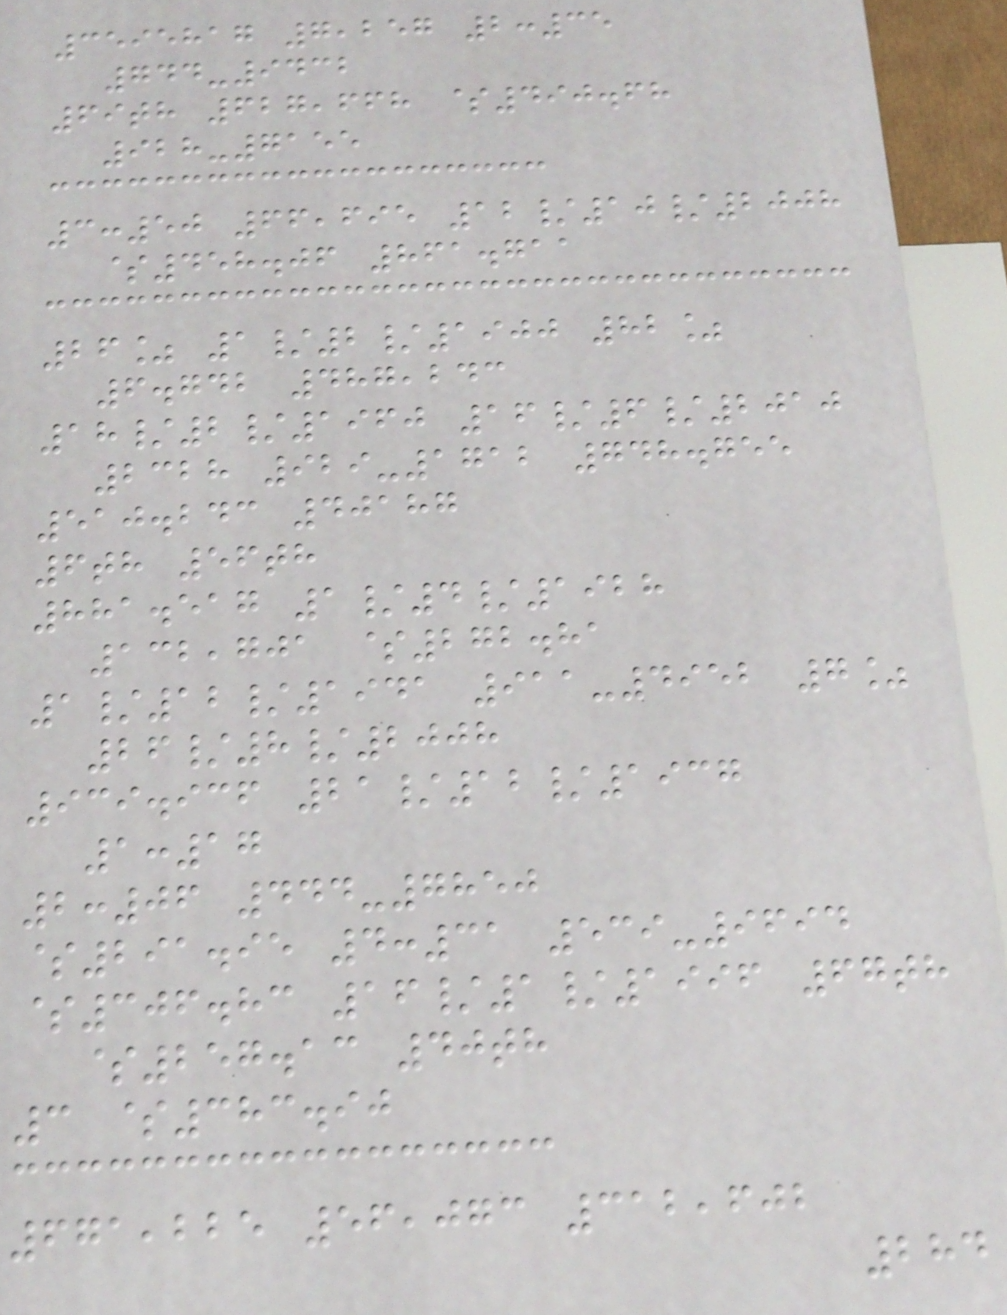3595817 7,257 2:35
744-9432
69th 627,668 $490.68
928-7155
3:50 66,695 12/10/2008
$458.06 861.711
26% 1/2/1900 82%
6.742 487,243
18/2/1960 16/6/2010
2328 929-1712 748.755
510.243 40187
6th 56th
881.517 1/4/1928
132,701 $272.81
1/12/1941 911-4952 7%
26/8/2008
939.936 21/12/1937
1:17
2:06 444-7850
$291.95 4:31 539-9694
$306.83 16/1/1996 67th
$257.13 40th
3 $383.90
671,225 56,073 312,602
284
